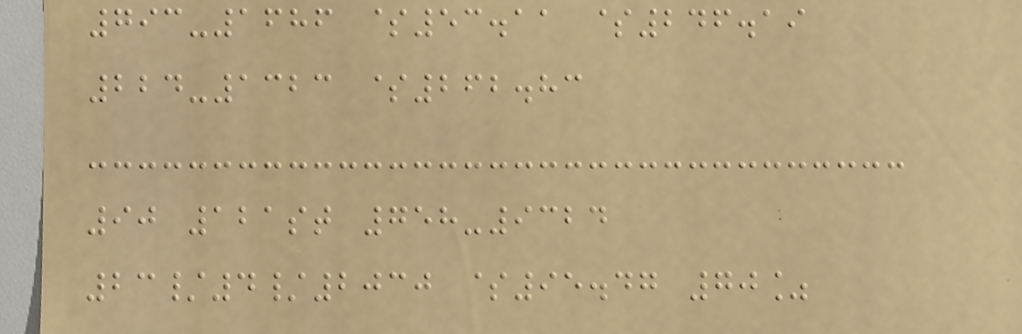793-1686 $53.11 $246.19
224-1323 $262.83
90 121st 758-9324
23/4/2030 $95.47 70%
